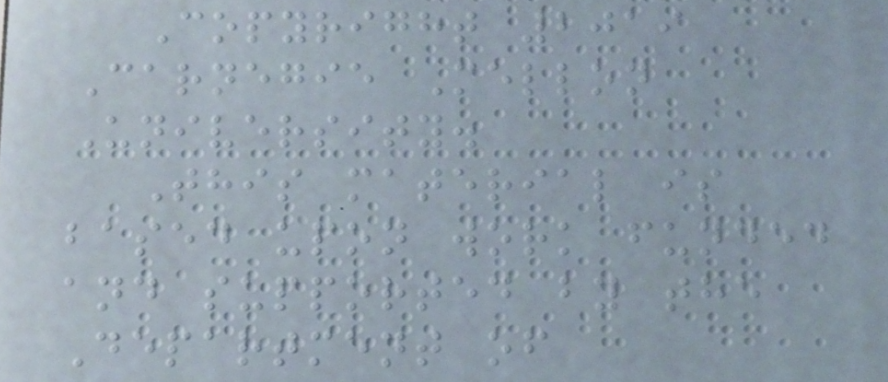Copyright 2019
Carnegie Mellon
University.
This material is
based upon work funded
and supported by the
Department of
